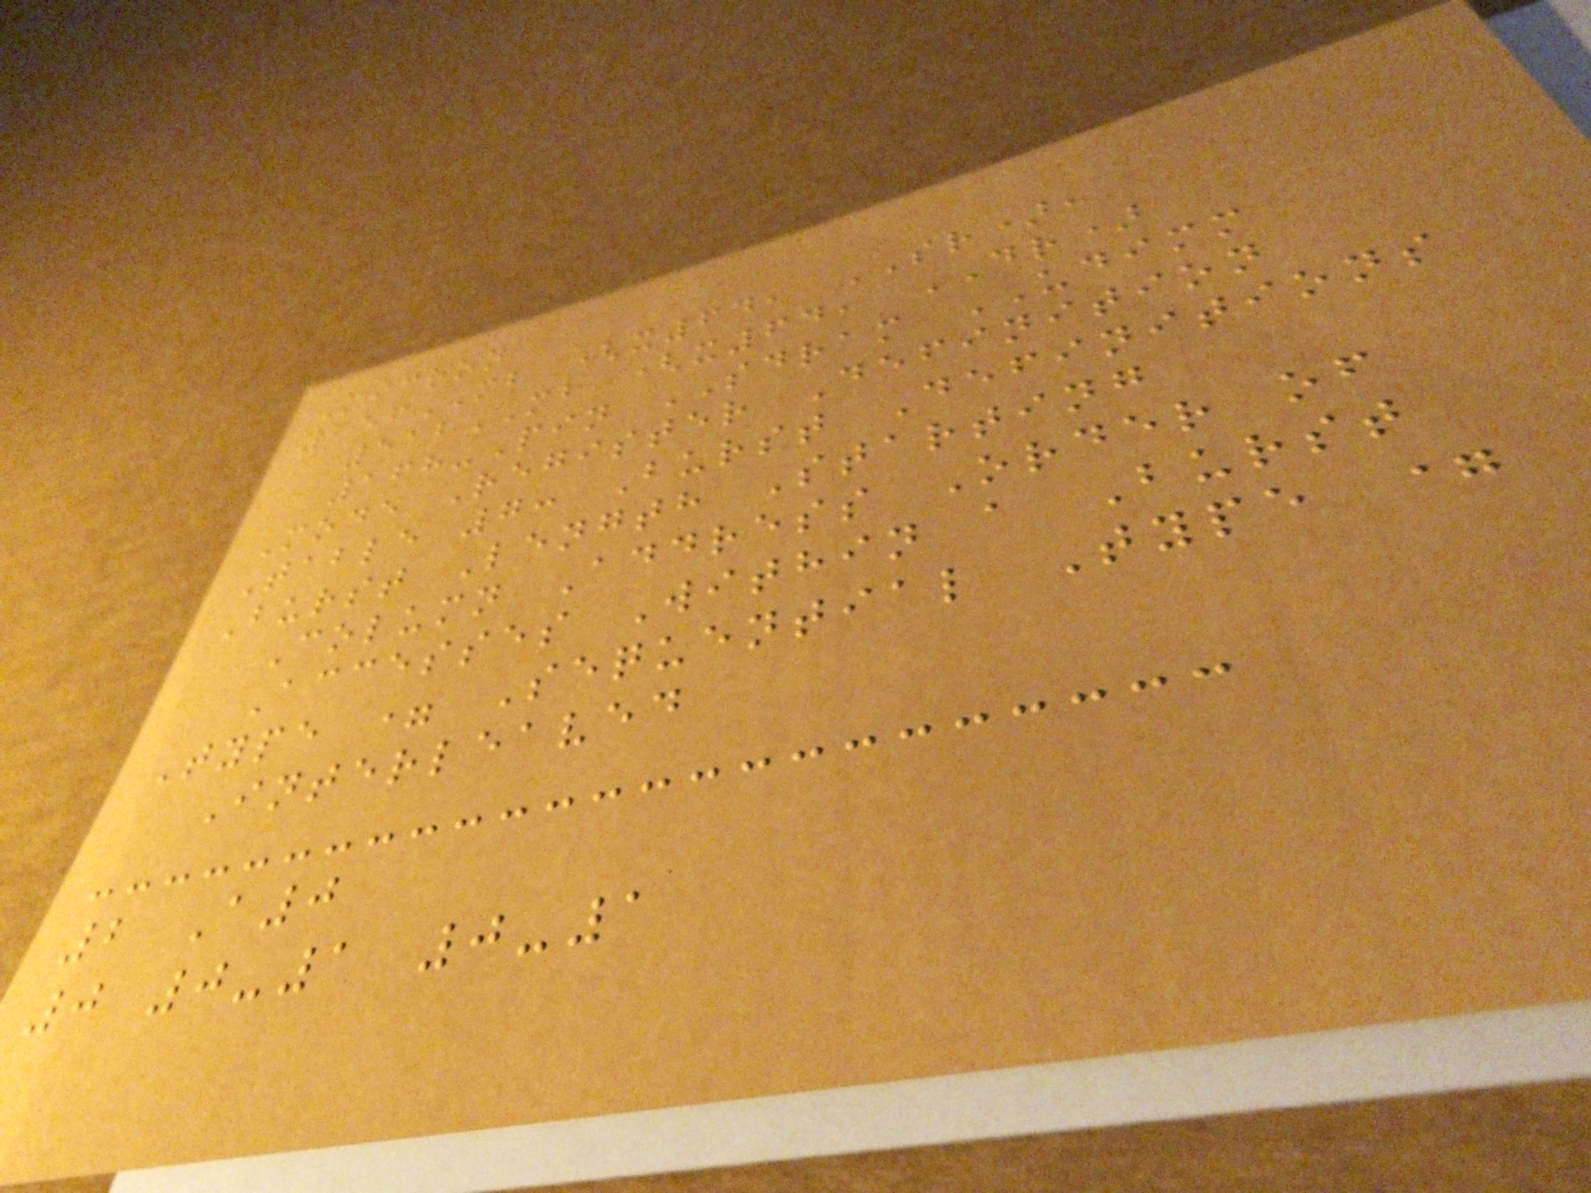Micron
256MB (x64, SR),
512MB (x64, DR)
168-Pin SDRAM UDIMM
Mode Register Definition
Table 7: Burst Definitions
Burst Length Starting
Column Address Order of
Accesses Within a Burst
Type = Sequential Type =
Interleaved
2 A0
0 0-1 0-1
